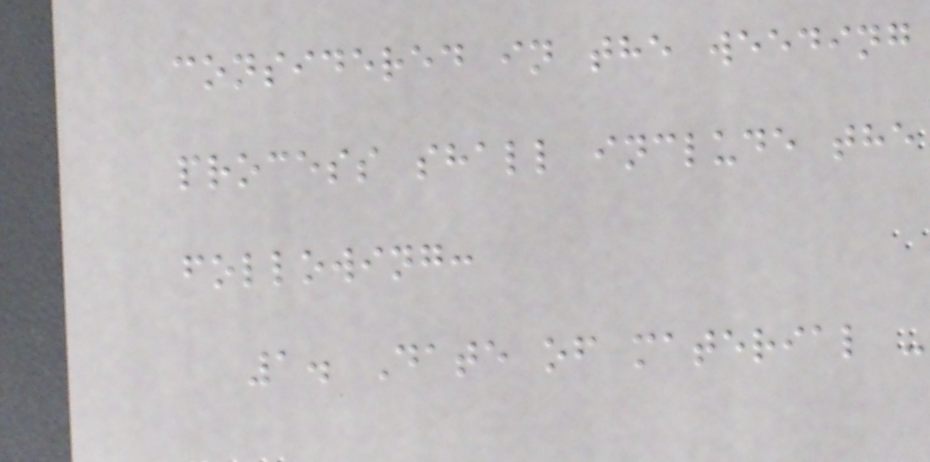considered in the weeding
process shall include the
following:
1. Date of material -
